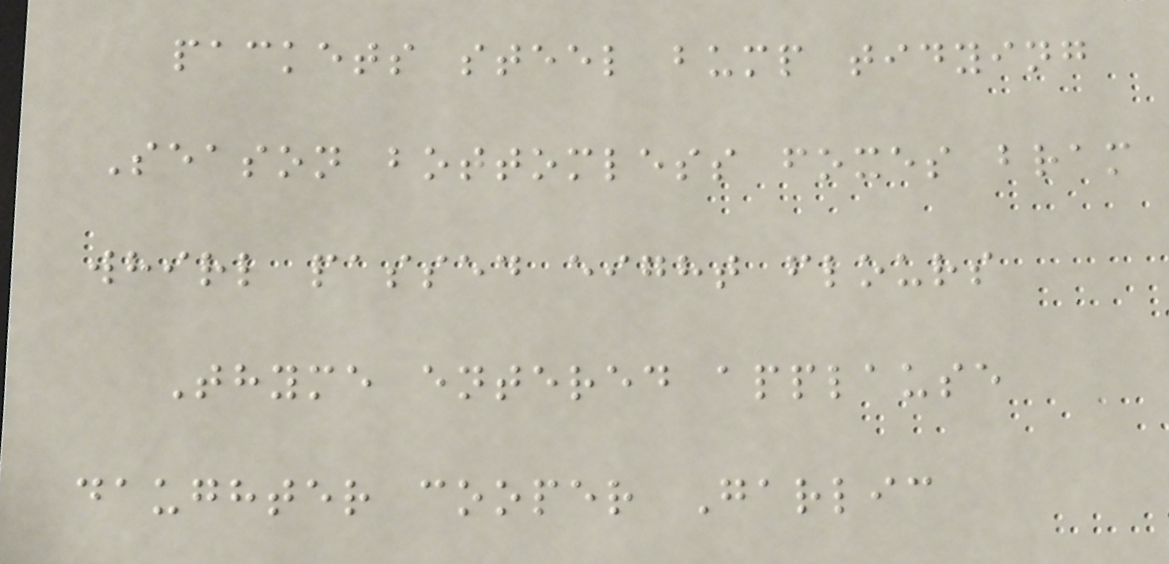packets steel bump tidying
Season bottomless foxes bram
whirl passed eight flours
Thyme entered applause
daughter cooper Garlic
